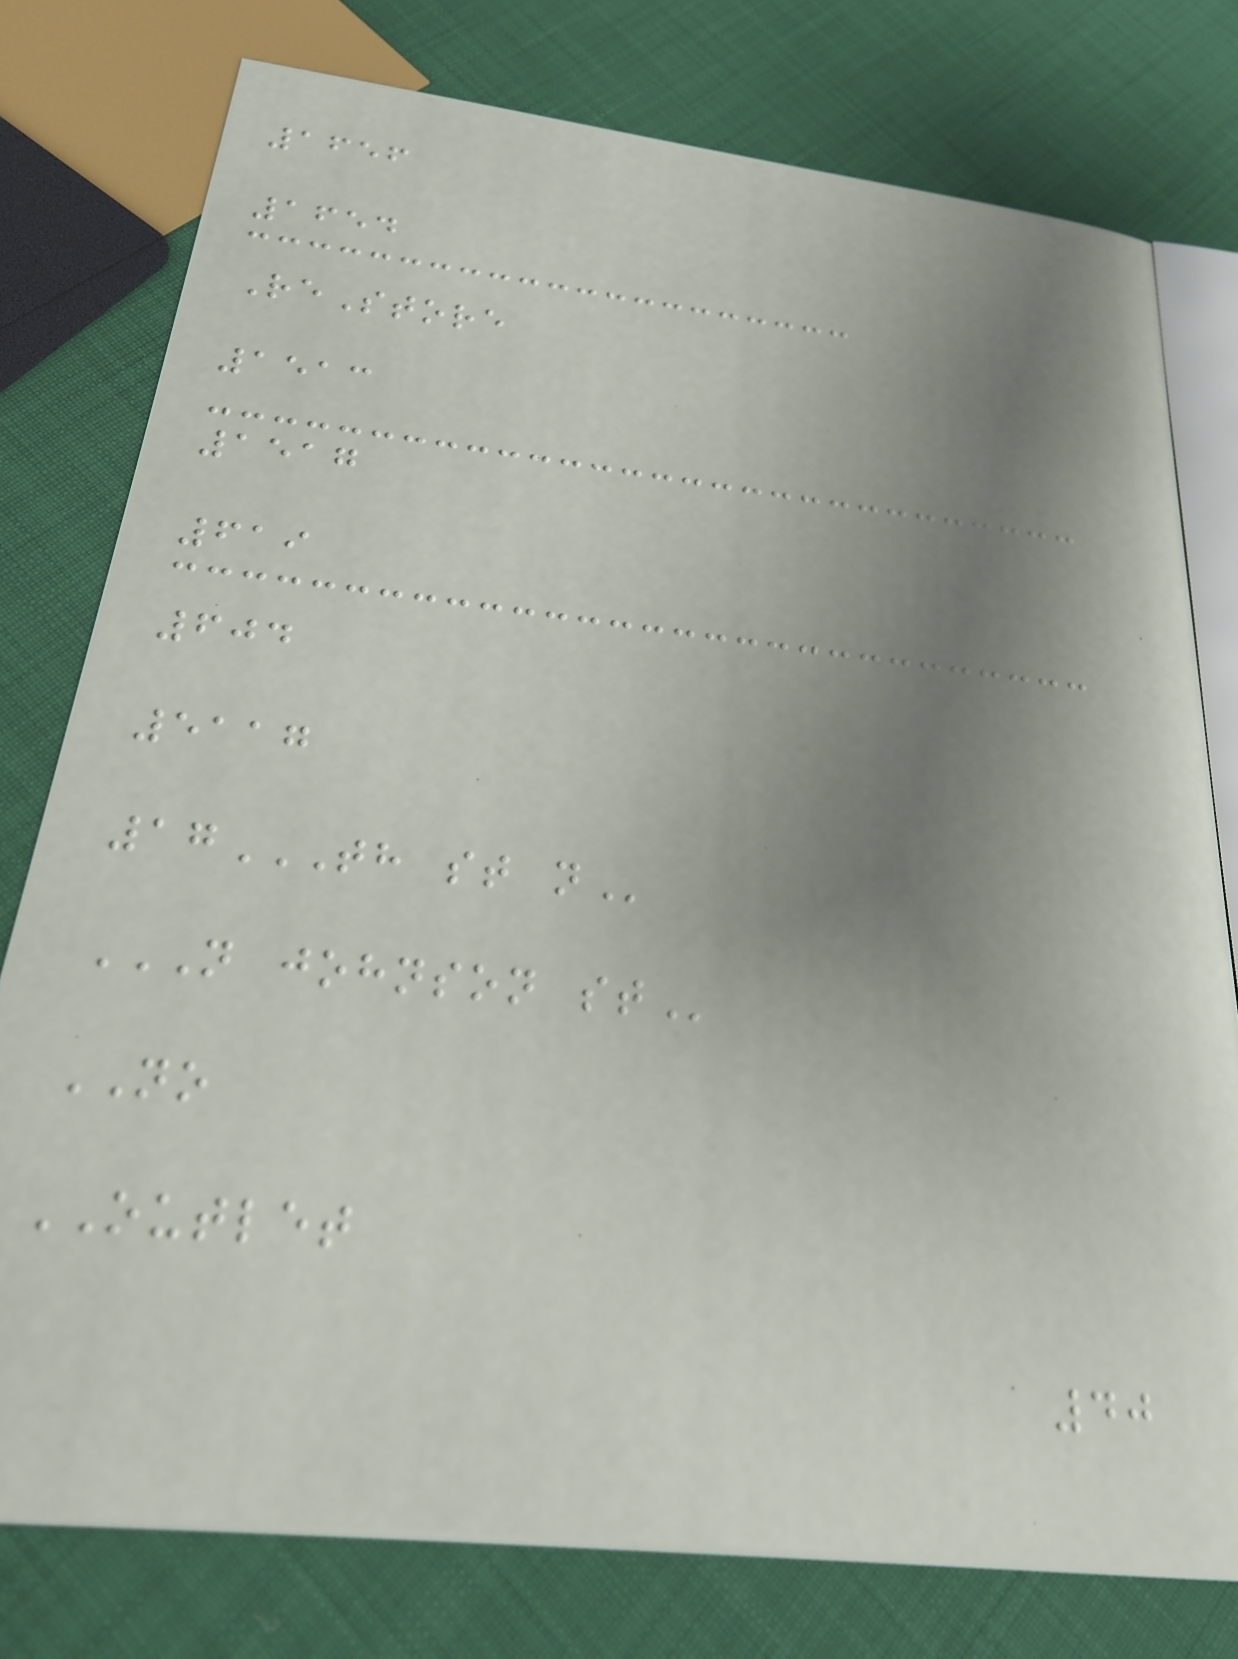1656
1654
ReStore
1513
1517
619
604
5117
17TH ST N
N JOHNSON ST
NO
OUTLET
40
